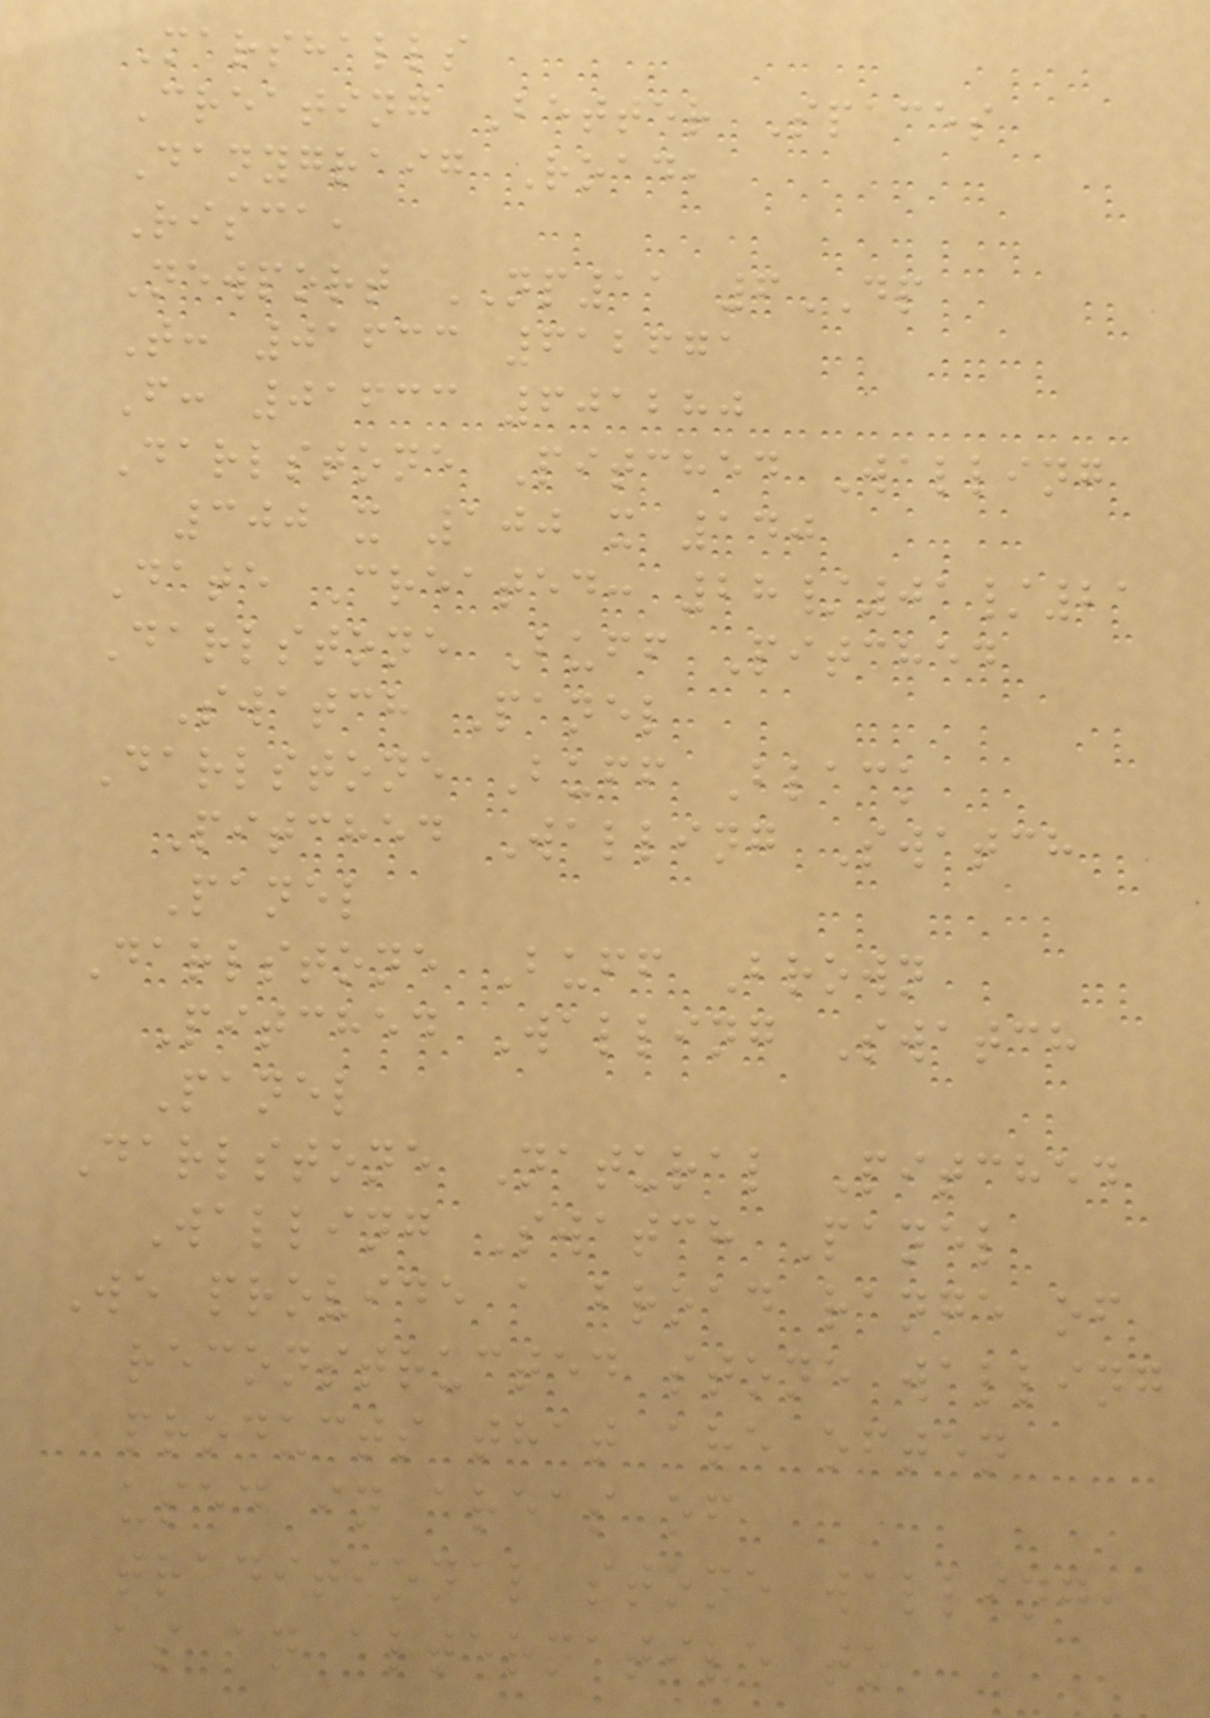Marshalls
Creating Better Spaces
Danygraig Road,
Risca,
Newport NP11 6DP
T: 01633 612671
F: 01633 601280
Darlstone Pitched Walling
300 x 100 x 140
Date Created: 28/01/21
Darlstone Buff Pitched
Swatch Panel
Darlstone Buff Black
Pitched Walling Swatch
Panel
Darlstone Buff Brown
Pitched Walling Swatch
Panel
Darlstone Natural Pitched
Walling Swatch Panel
We provide a broad range of
reconstructed stone walling
products that are often
used in areas of
traditional stone walling,
as an alternative to
